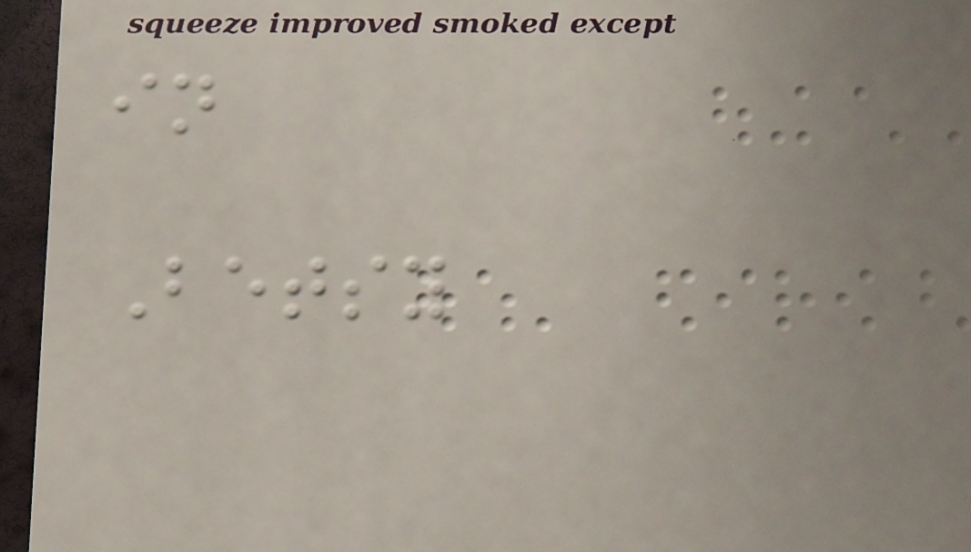in
Betsy
